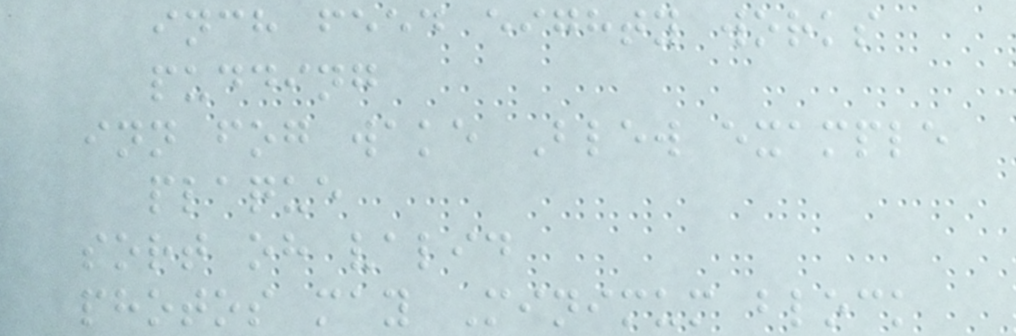inch feed eighty works
pudding
inn fog wake Blew example
plaque
sort oh valid
photos may Minimum block
